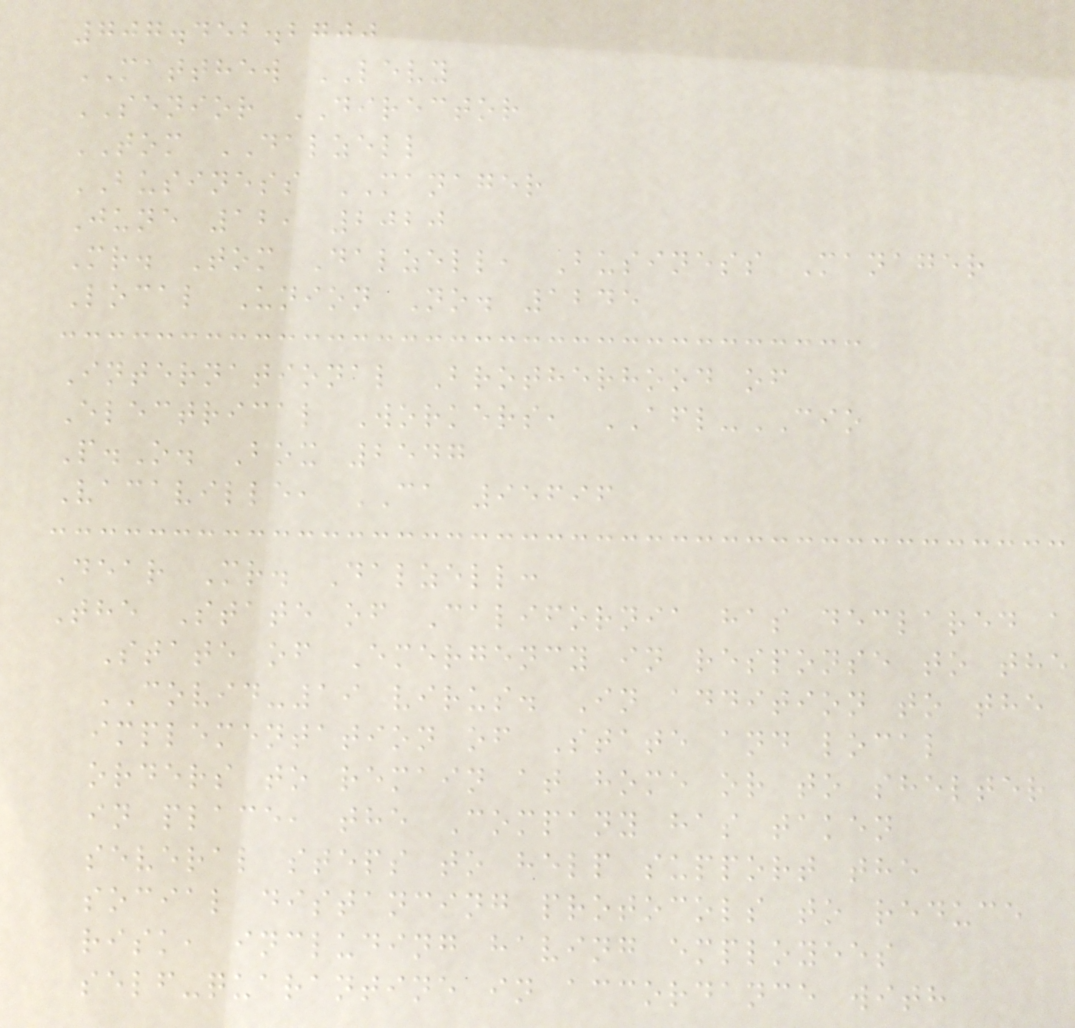707.452.2700
MATTHEW LEVY
SENIOR DIRECTOR
TOM DALZELL
BUSINESS MANAGER
June 12, 2020
Mr. Tom Dalzell, Business Manager
Local Union No. 1245
International Brotherhood of
Electrical Workers, AFL-CIO
P.O. Box 2547
Vacaville, CA 95696
Dear Mr. Dalzell:
The State of California has declared a
State of Emergency in response to the
COVID-19 virus. In addition to the
implementation of State and local
orders to remain at home or to shelter
in place, the Company has taken
several steps to help support the
social distancing protocols to reduce
risk, including having employees
self-quarantine in accordance with
